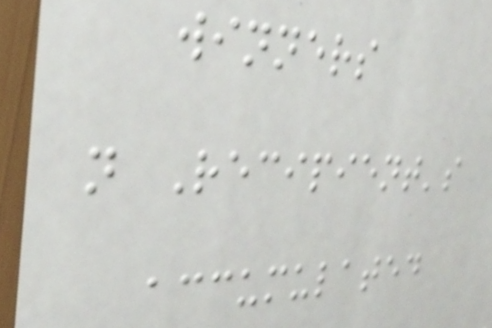winners
n Recipient's
accumulated
